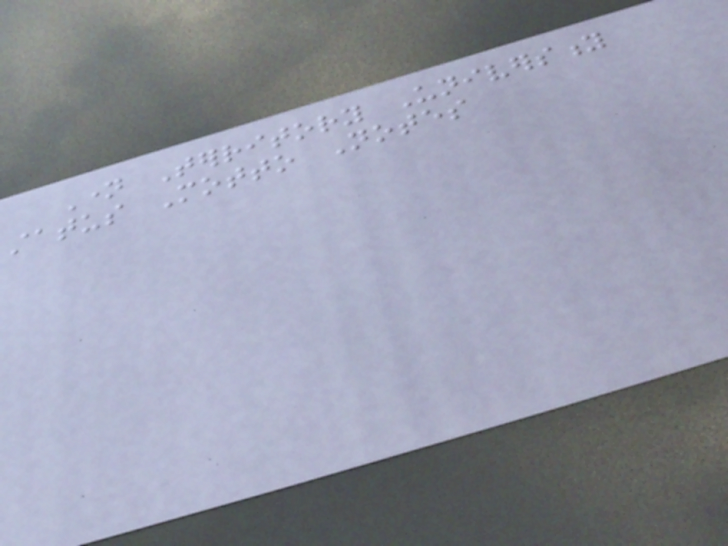Name Territory University
status Motto Notes
